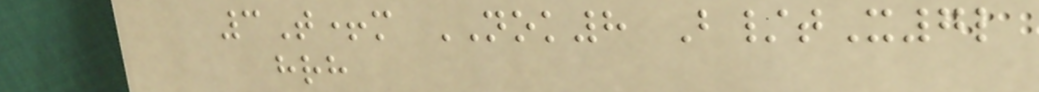3T+m NOK8 B/tX7l
hrh
